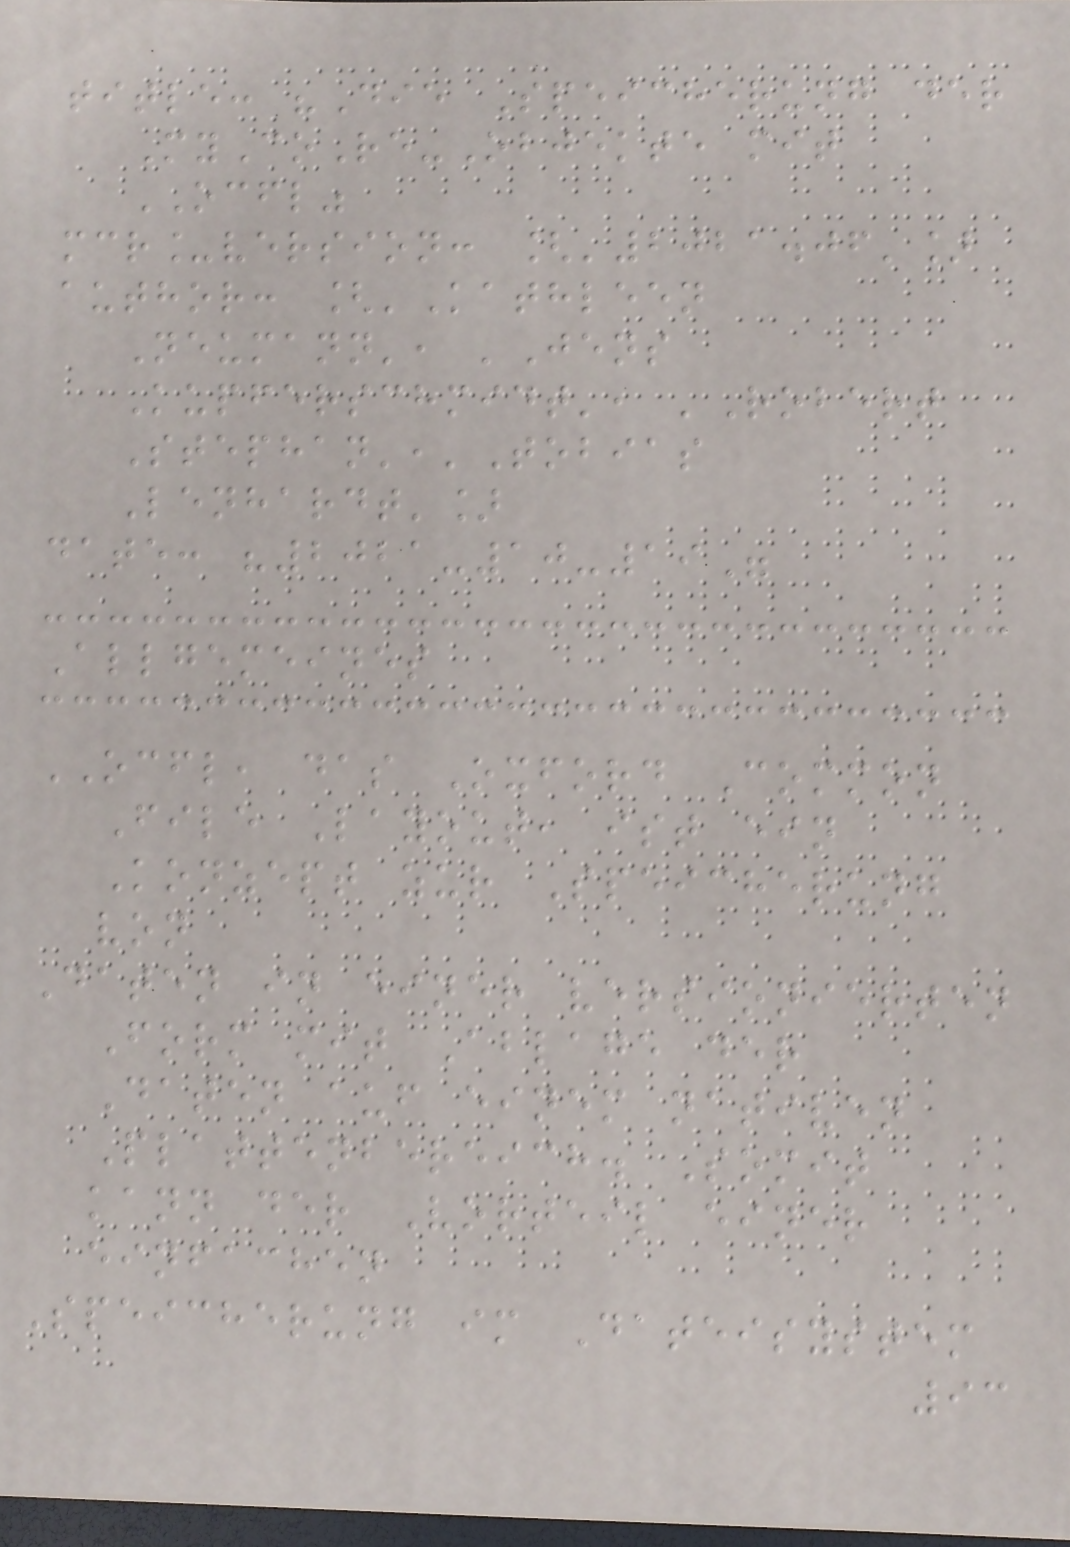title: "Die Speicherung der
MyCoRe-Objekte mit
OCFL"
mcr_version: ['2021.06']
author: ['Kathleen
Neumann', 'Jens
Kupferschmidt', 'Robert
Stephan','Tobias
Lenhardt']
date: "2021-10-19"
Allgemeines
OCFL, das Oxford Common
File Layout, ist ein
Konzept zur Speicherung
von
Daten in einer versionierten
Form mit Ablage der
Daten auf einem nativen
Plattenbereich. Somit
kann der Vorteil einer
einfachen
Speicherung im Dateisystem
93
